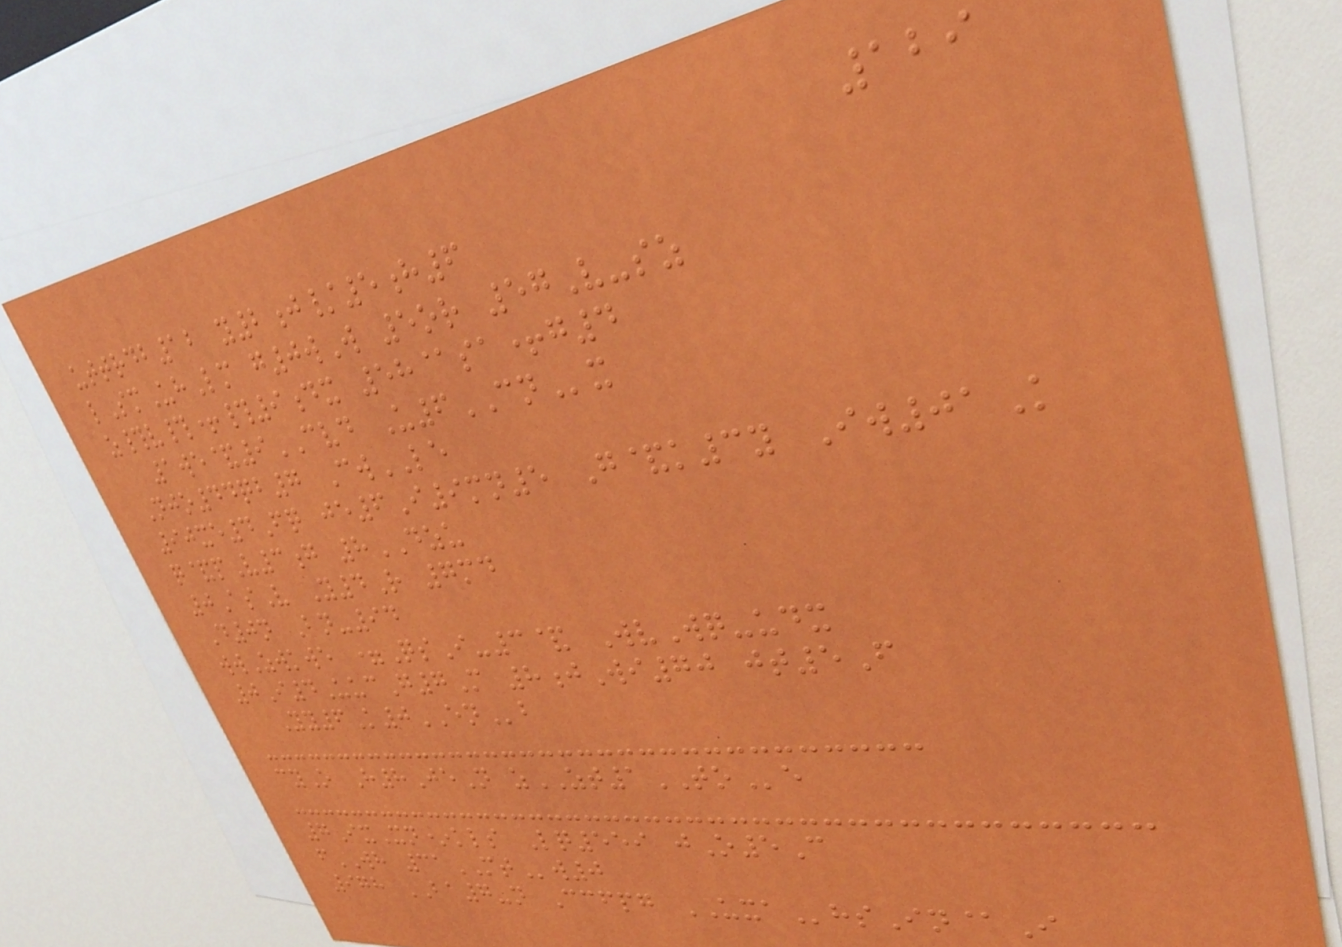129
uttrdb12 y2j/5h6
lSmUhLm g0wW 5or 57V-sz
z#v#+#9dx 58@sa+g4
1we&9CVD U6CNx
Njo44qb7 CwLE
90xe4Fq je6I9mn5 G&k3y Iw01K
q&pV3g 8DZU
0AsV Y4R 7md
D0n Bn-94
wwZwkwe =QsI-3& WvWq-udx
0I4UucG7M 8jWi70 jt5F
Yy6K0ENb
cyO H8JeN zZT1TOe
7IxXn*kls Lq559 jO5C
fWH 31MTw0
978 BA7-n Ccfpg UXAhsIn@I
